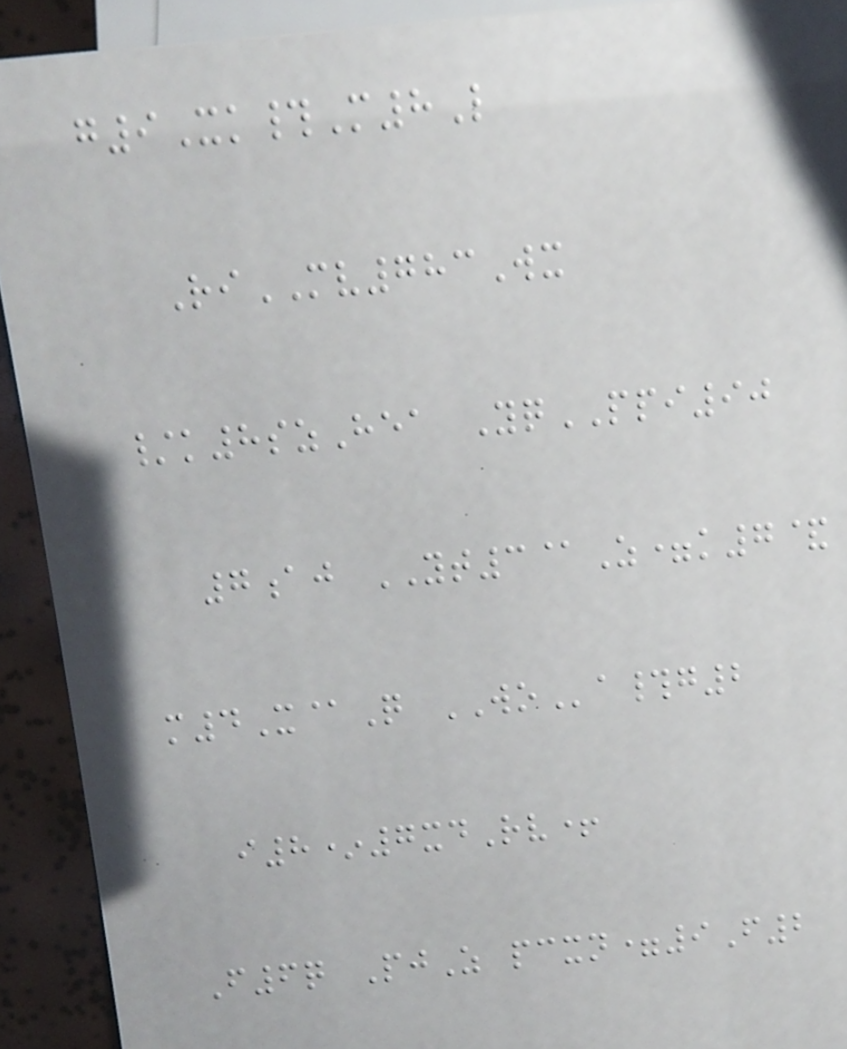g9Xk#M8L
RiMV783Wx
/k8szHea YqPPI90
7aj YT3@Z=k7&
m4X@Q WOa#g2
i8*7xdRv+
F6q PjZ pcxn=9F2
